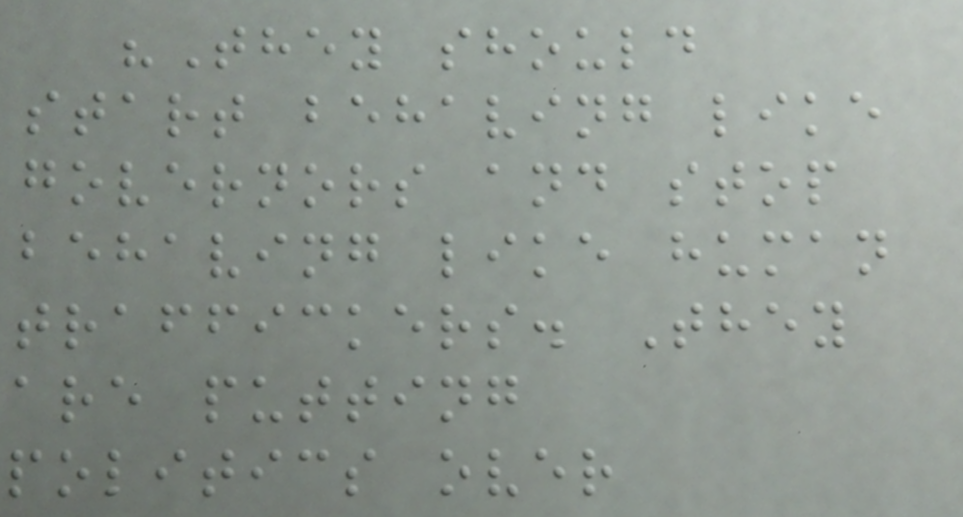"They should
start behaving like
governors and stop
behaving like human
traffickers. They
are putting
politics over
